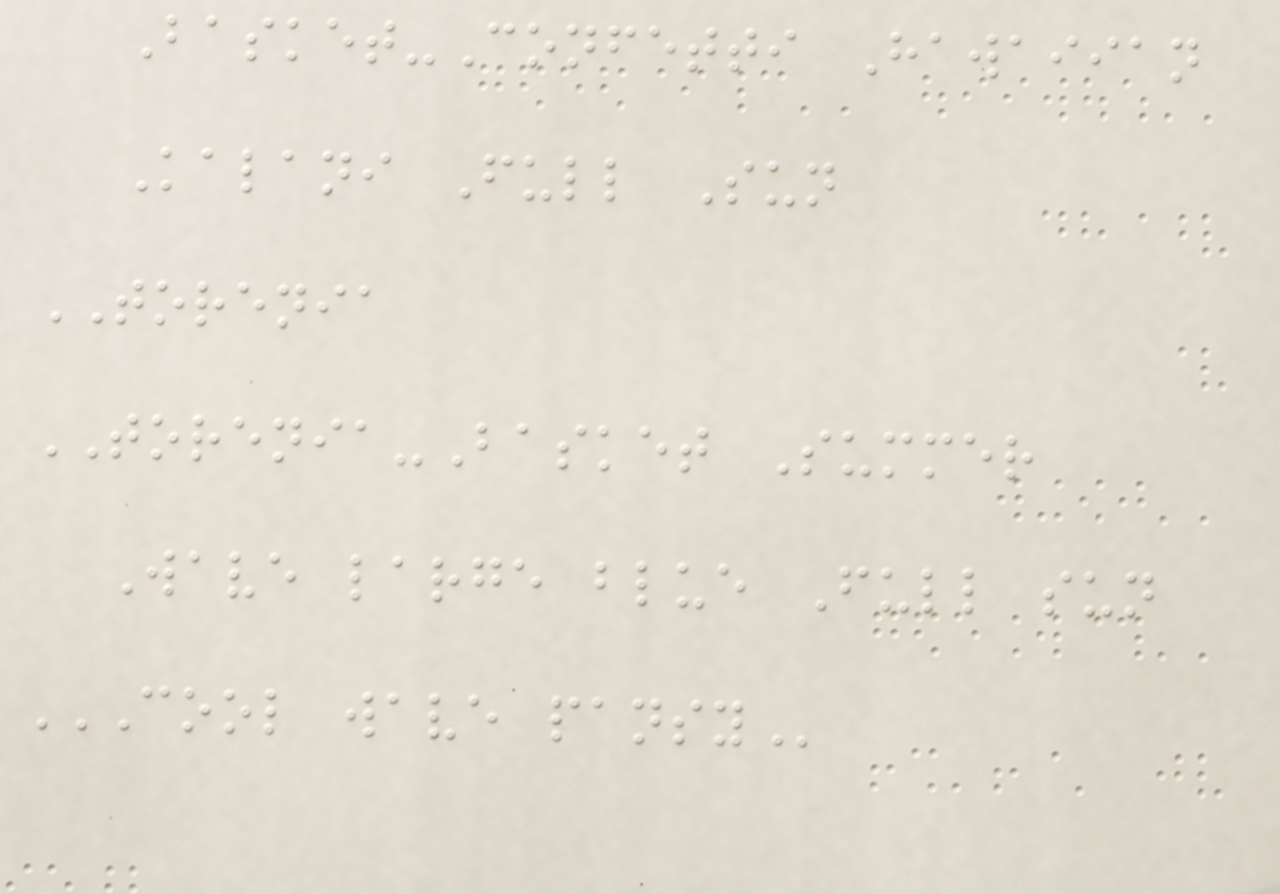Basket-Confetti Hawaiian
Kalani Full Sun
TORENIA
TORENIA-Basket Summer
Wave large blue Full sun
COOL WAVE PANSY
